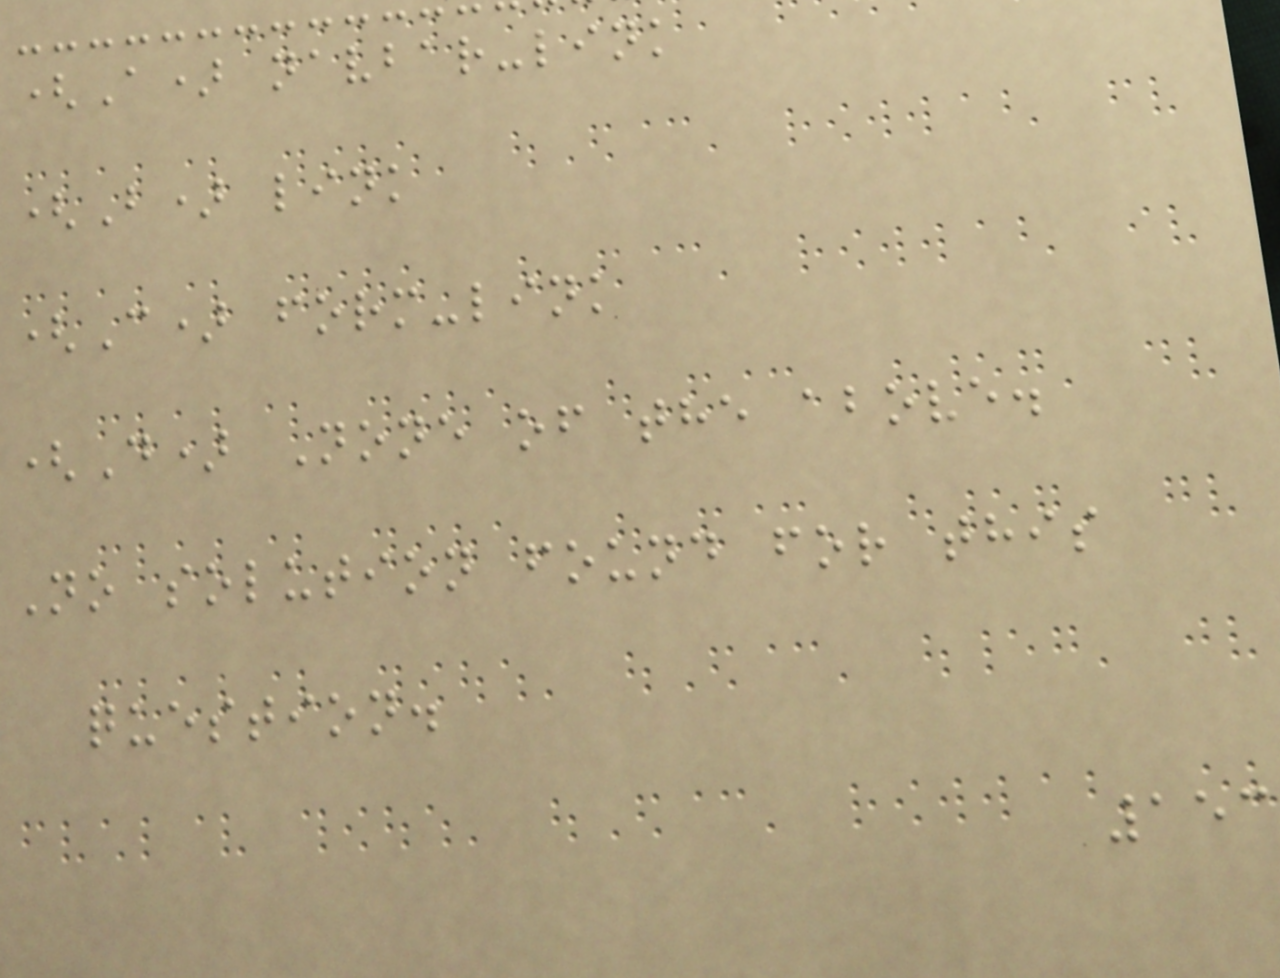(A) navbar-link
(B) link
(C) form-link
(D) None of the above.
No solution found for this
question.
153
